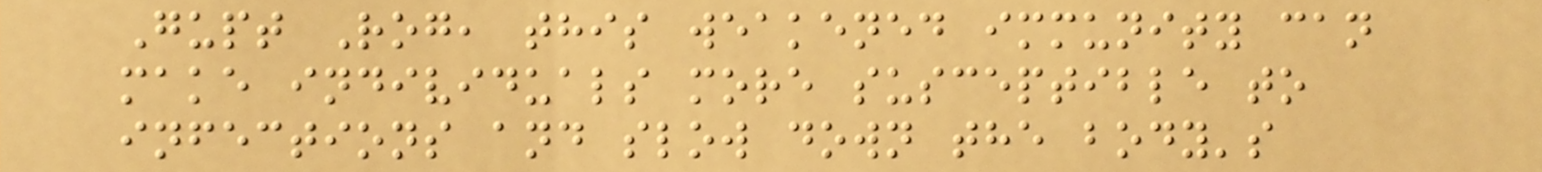Gupt Rog, this weakened immunity can
make individuals more susceptible to
infections and slow down the body's
